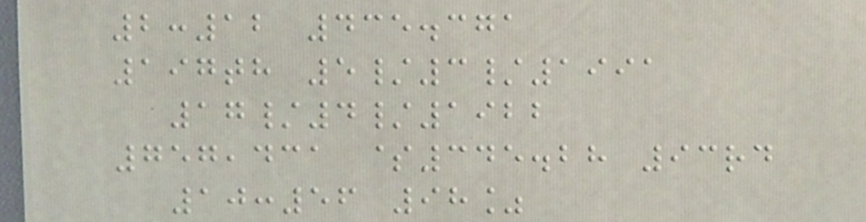2:12 435.371
197th 5/3/1991
17/4/1922
757,431 $345.28 93rd
10:56 98%
